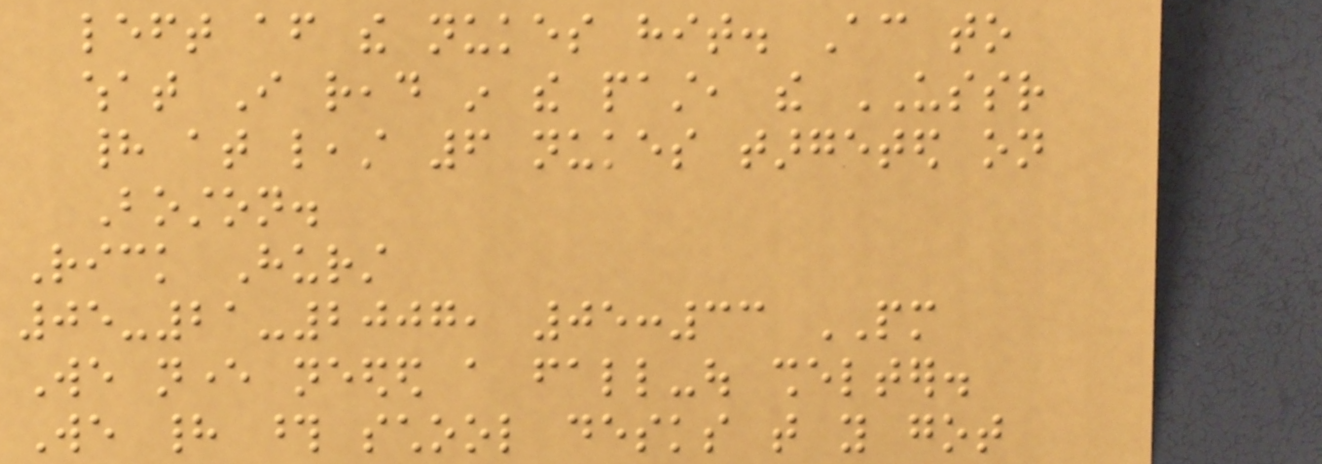left after the nukes hit. According to
what I read in the past, the USSR
had at least 6 nukes targeted on
Boston.
Rick Hurst
05-21-2007, 05:33 PM
We never needed a fall-out shelter.
We had those school desks that you got
